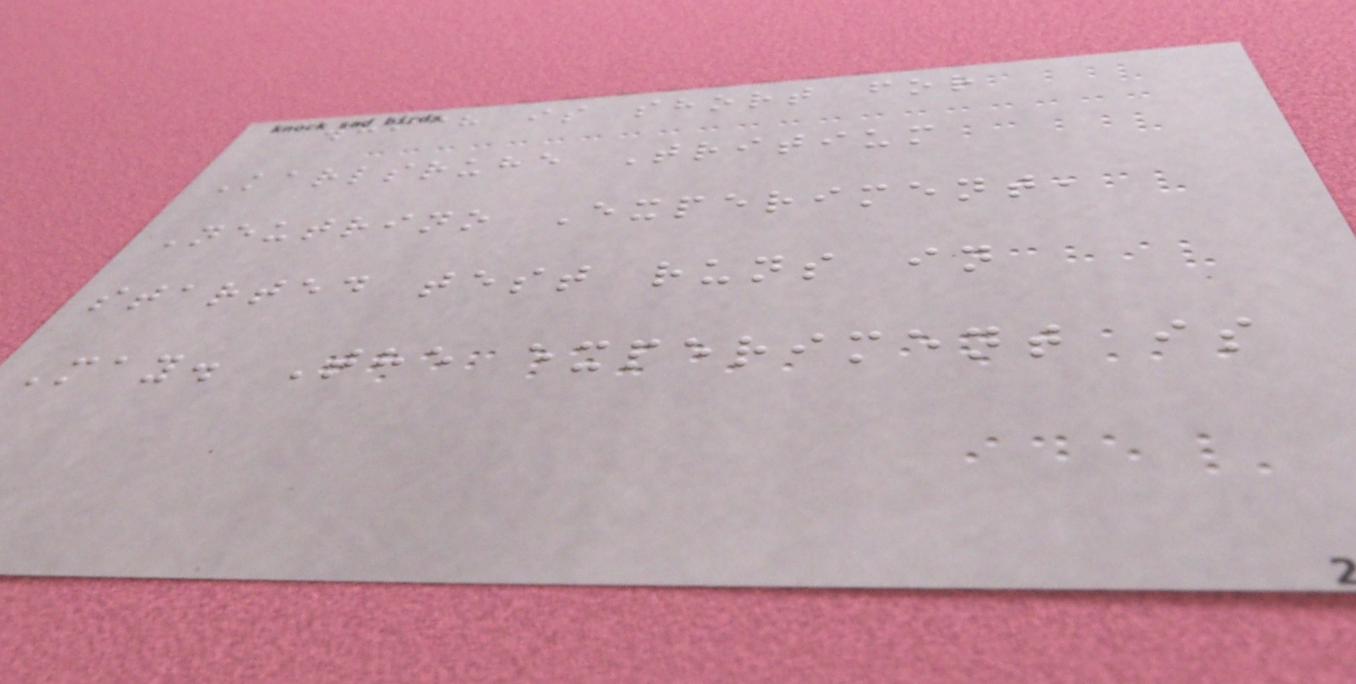which is short for
Karlsruhe Tritium
Neutrino Experiment,
started test runs in
May. The experiment is
